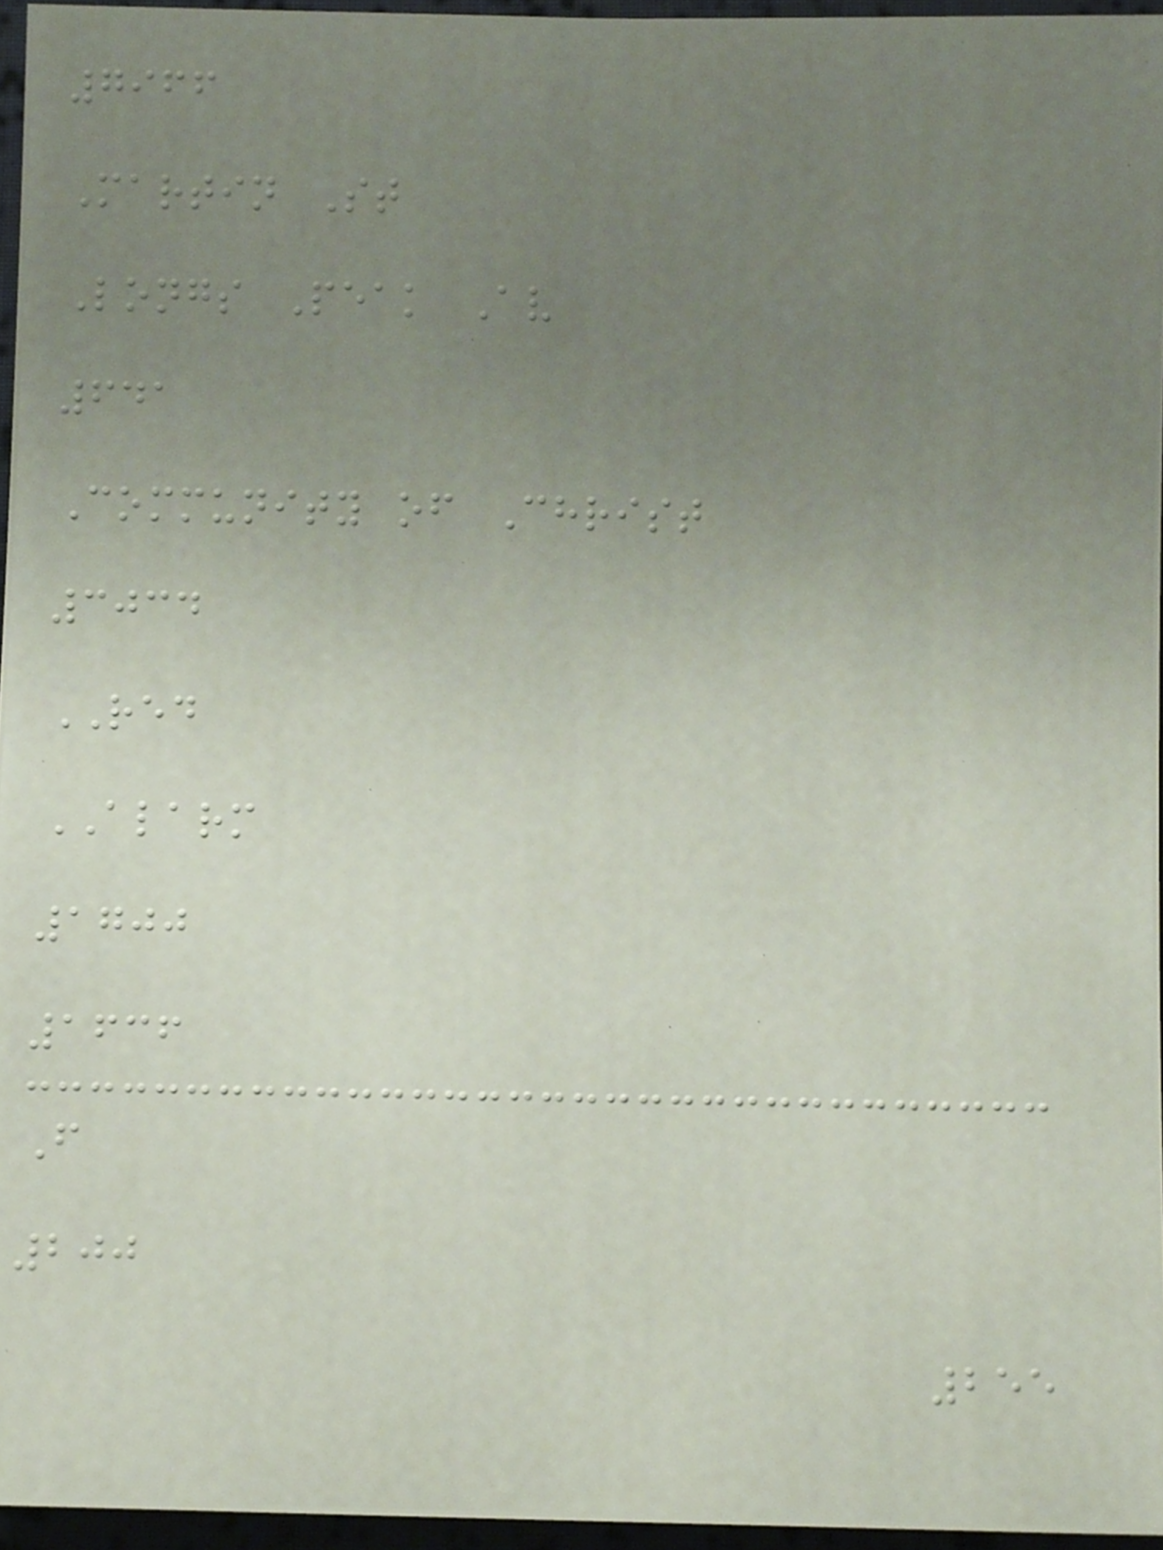7966
Martin St
Longs Peak Av
641
Community of Christ
3034
RED
ALARM
1700
1636
F
200
255
